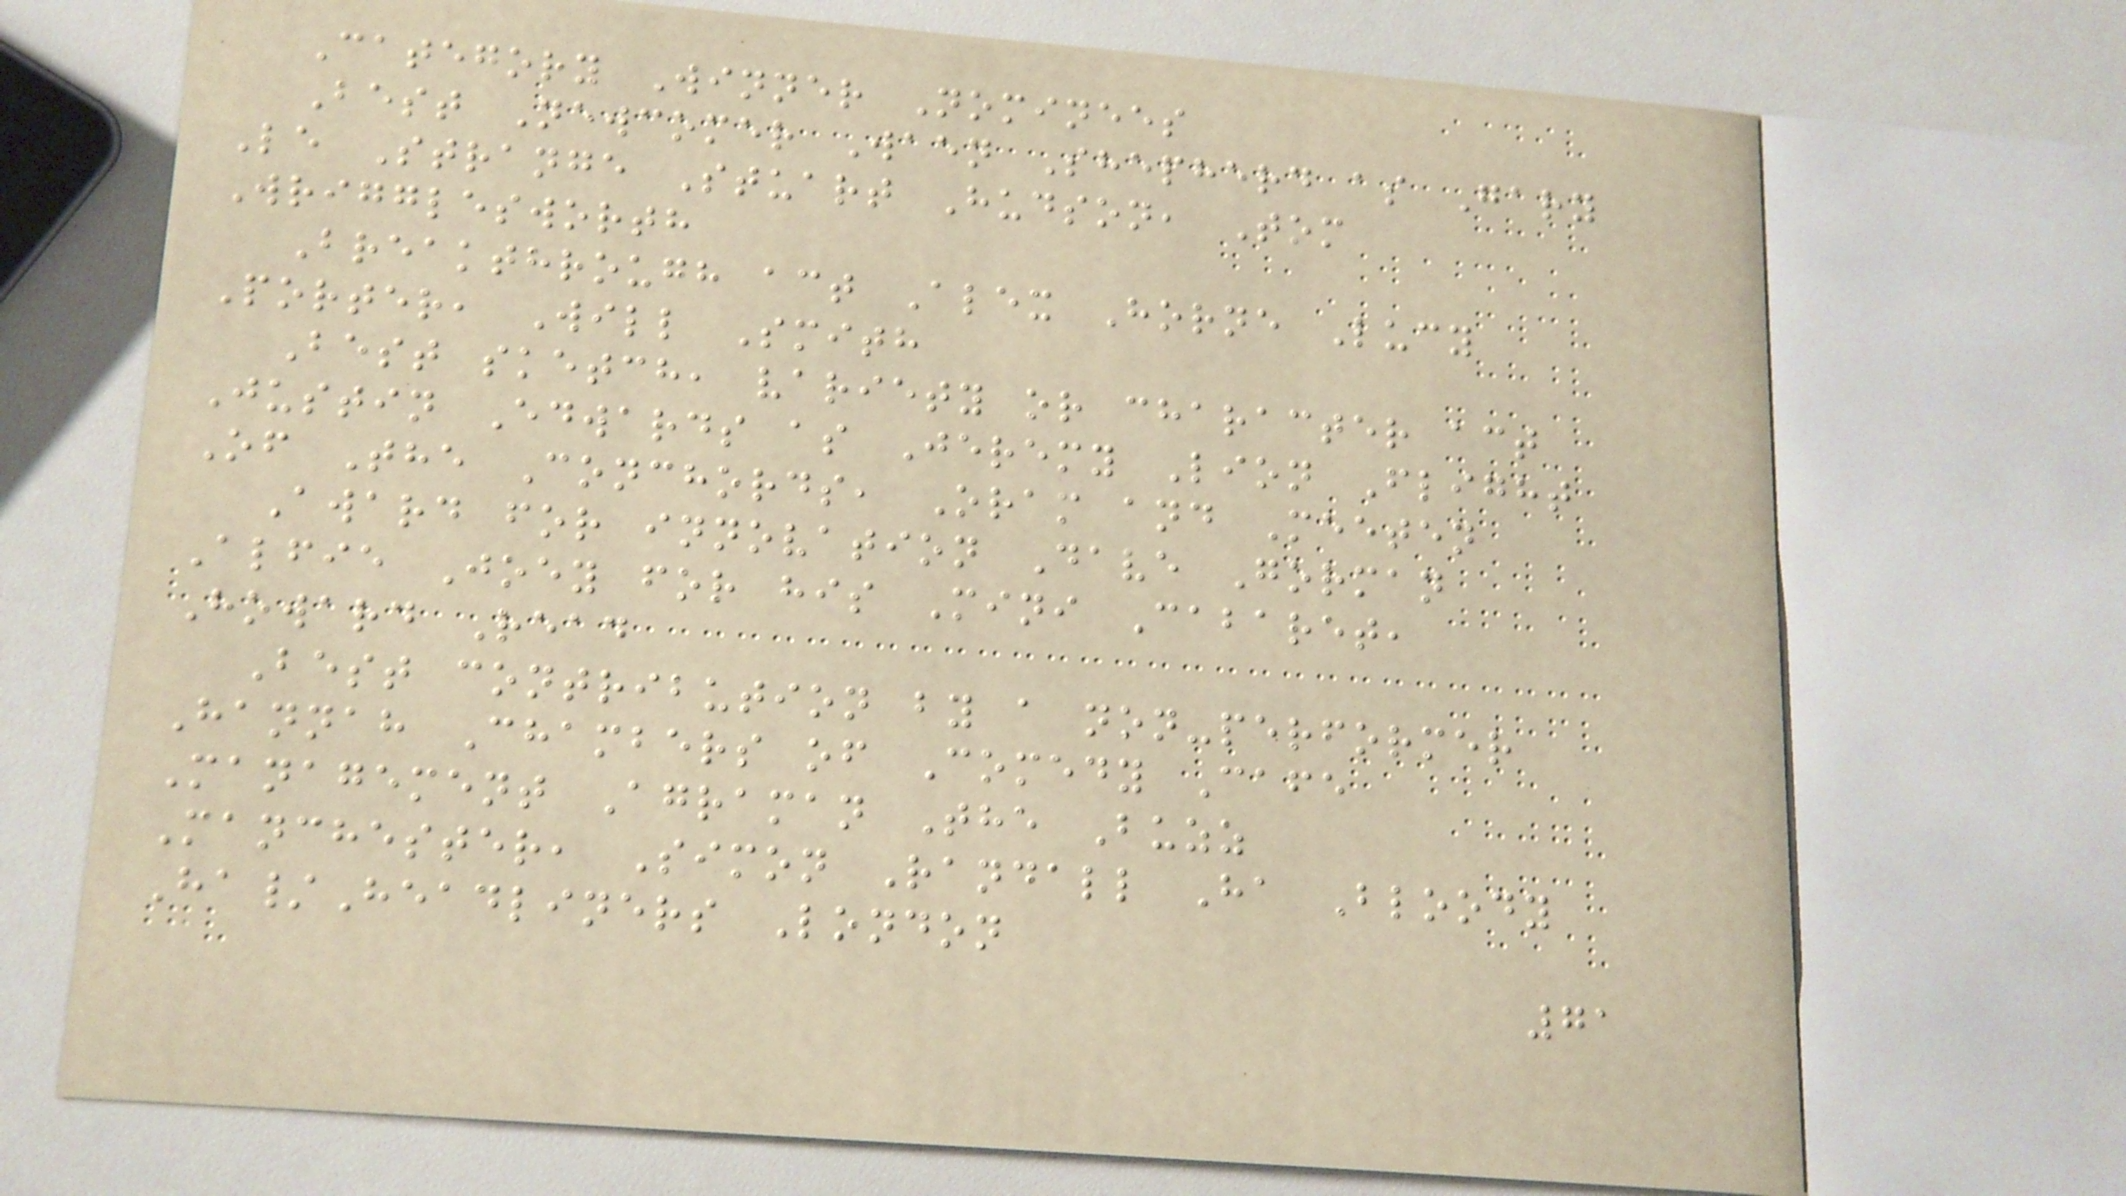Category Winner Nominees
Best Newcomer Waen Shepherd as Gary
Le Strange Stuart Hudson, Tom
Wrigglesworth
Breakthrough act Alex Horne Lucy
Porter, Will Smith
Best sketch, variety or character act
Justin Edwards as Jeremy Lion Flight
Of The Conchords, Oram and Meeten
Award for innovation Dave Gorman
Alfie Joey for his Mini Cabaret,
Howard Read
Best contribution by a non-performer
Hannah Chambers of Comedy Cafe
Management Agraman The Buzz
Manchester, Simon Randall Ha Bloody
Ha/Headliners London
71
